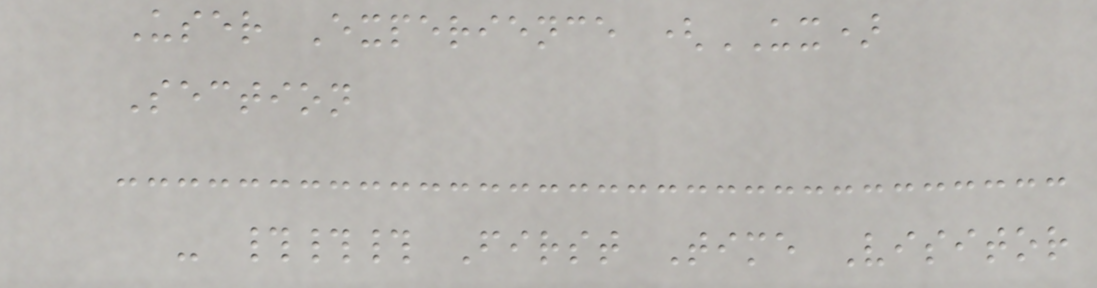User Experience (UX)
Section
- ### First Time Visitor
